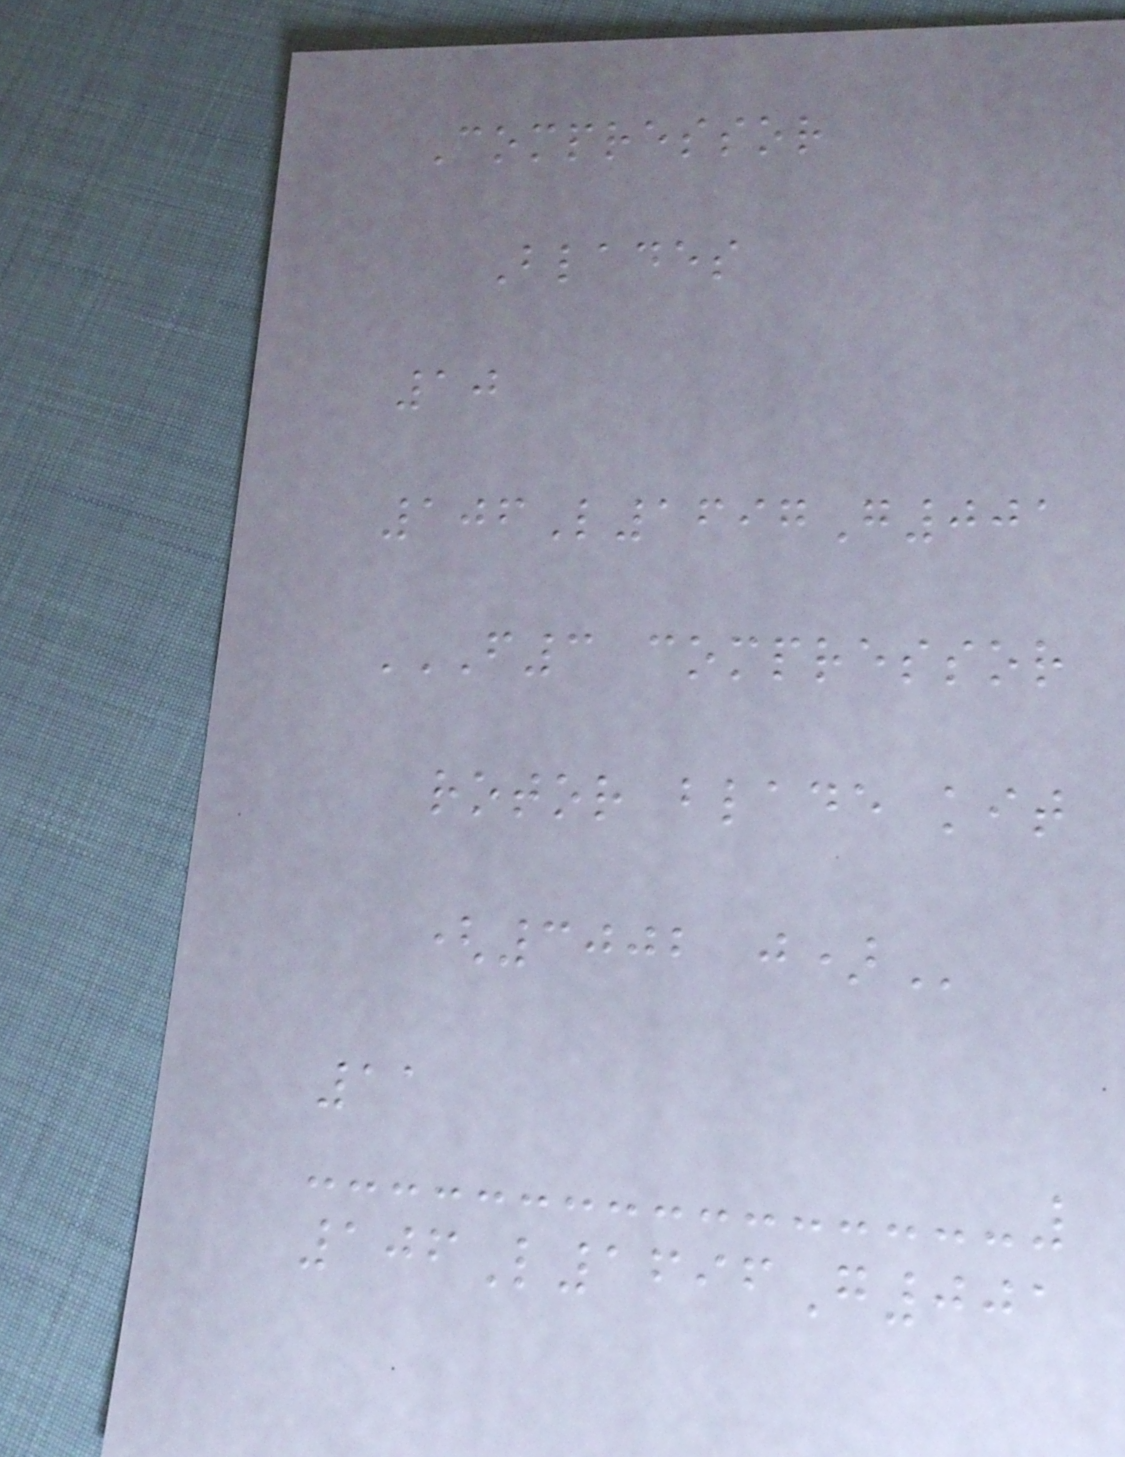Compressor
Blades
10
106L1697G001
F3 COMPRESSOR
ROTOR BLADE KIT
(3002 J)
11
106L1696G001
